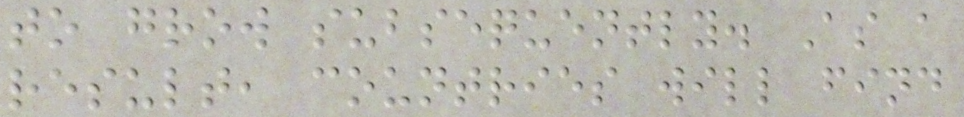to grow subsequently. As a
result, countries will find
